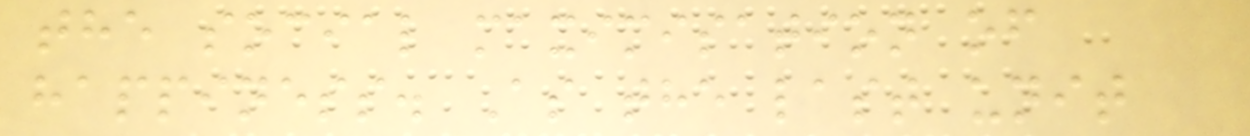the social maximisation of
happiness. As the last unit
